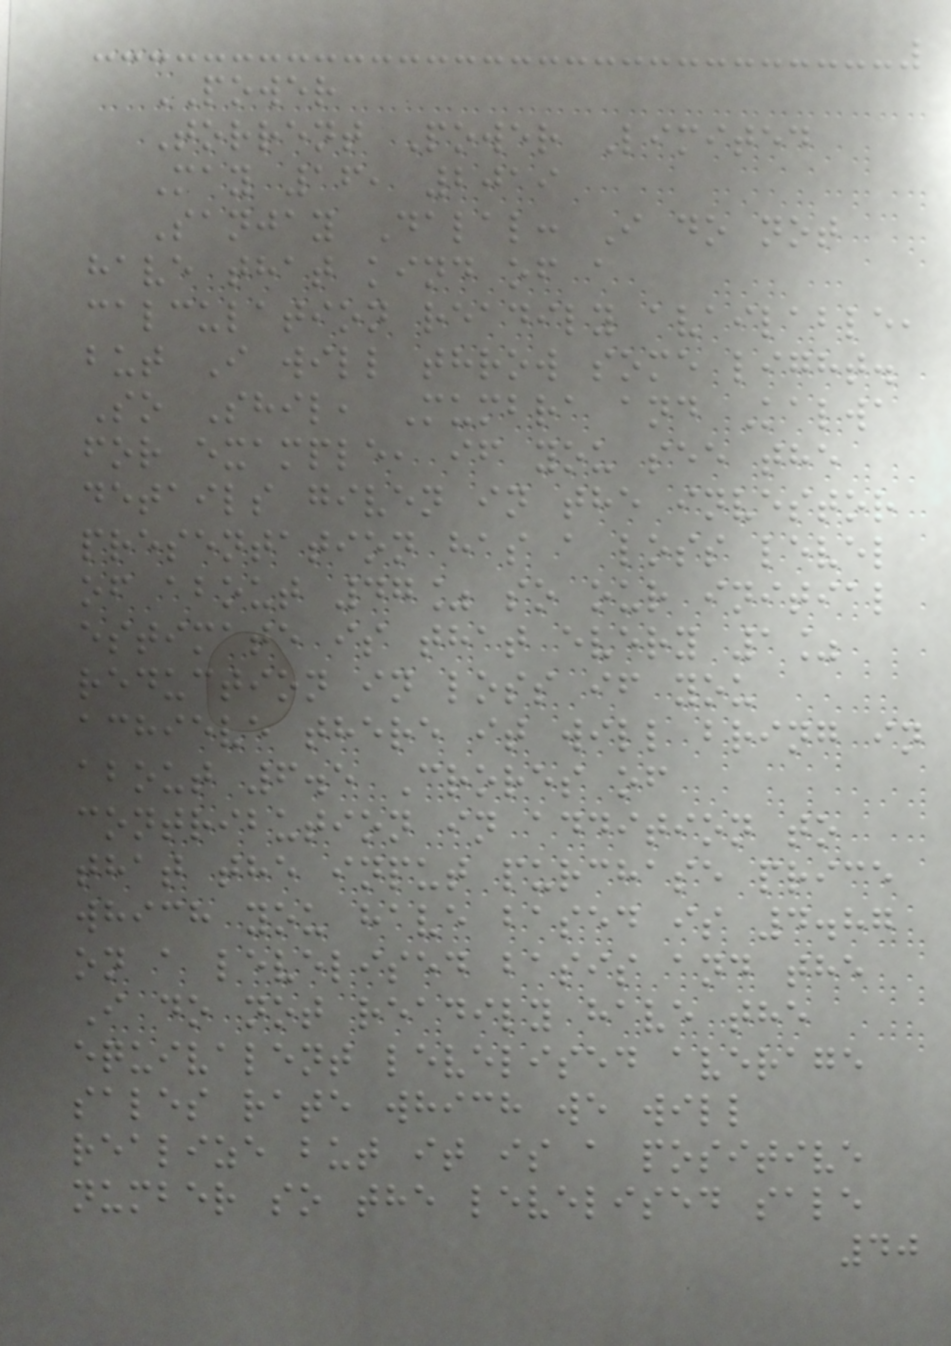POWER
Torrent Power Limited
May 16, 2019
Sanjay Dalal: I do not
have that kind of a
calculation readily available,
but I will throw some light.
So Shil, Mumbra and Kalwa
for example, if you see the
details given in the investor
presentation has a loss level
of about 47% so our initial
estimate is that every 1%
reduction in loss if you
achieve there it will bring in
about 6.5 Crores of
contribution in addition to
that the input purchase price
which you have based is 4.87
on a levelised basis and the
I do not readily have the
equivalent levelised average
sales rate which we will
realize but it is a positive
number so the levelised sale
40
